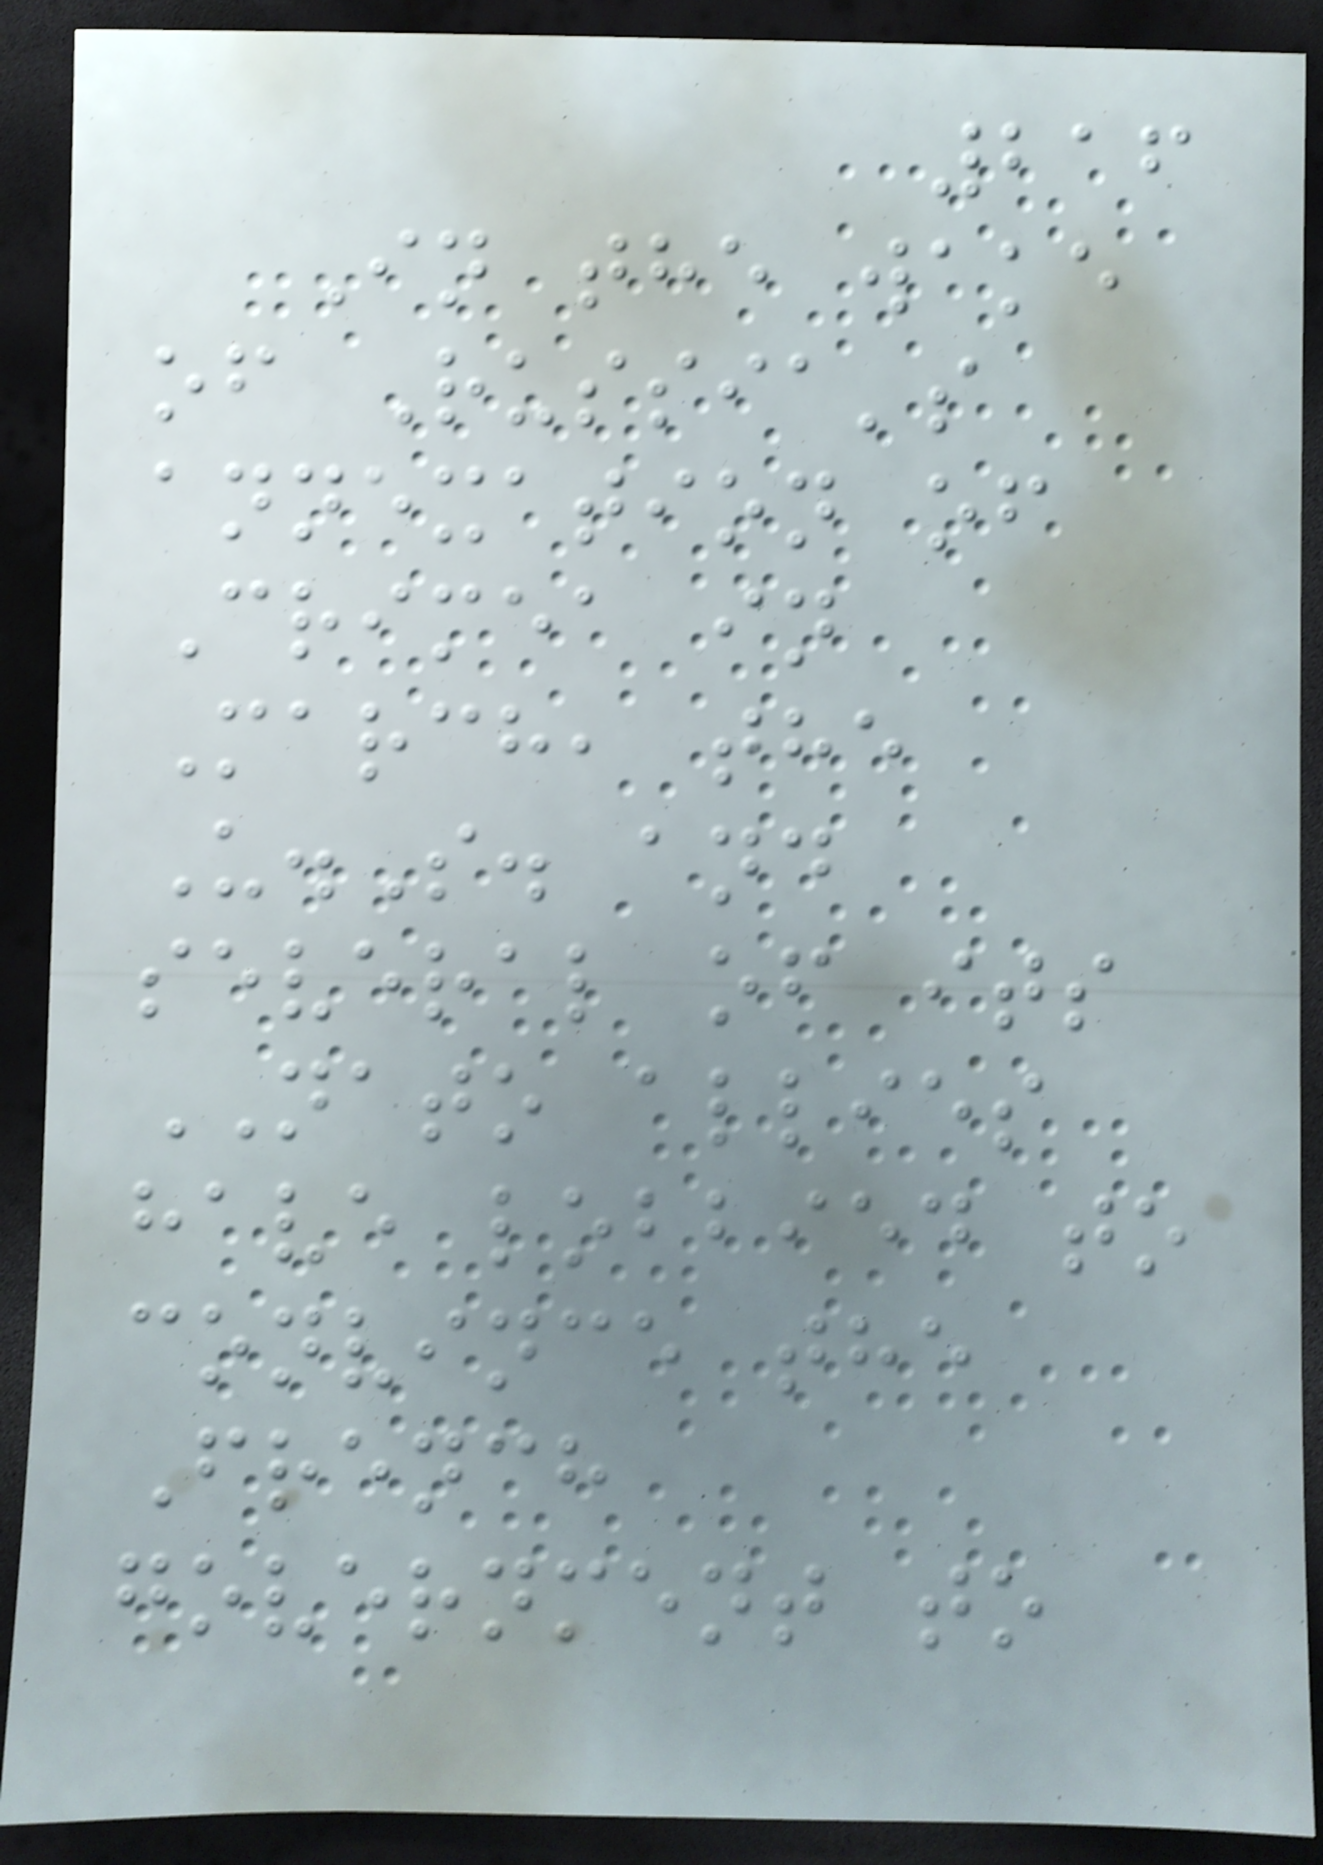216
In the wake
of Russia's
annexation of
Crimea in
March, the
U.S. and
several of its
NATO allies
have lobbied to
convince the
French
government to
